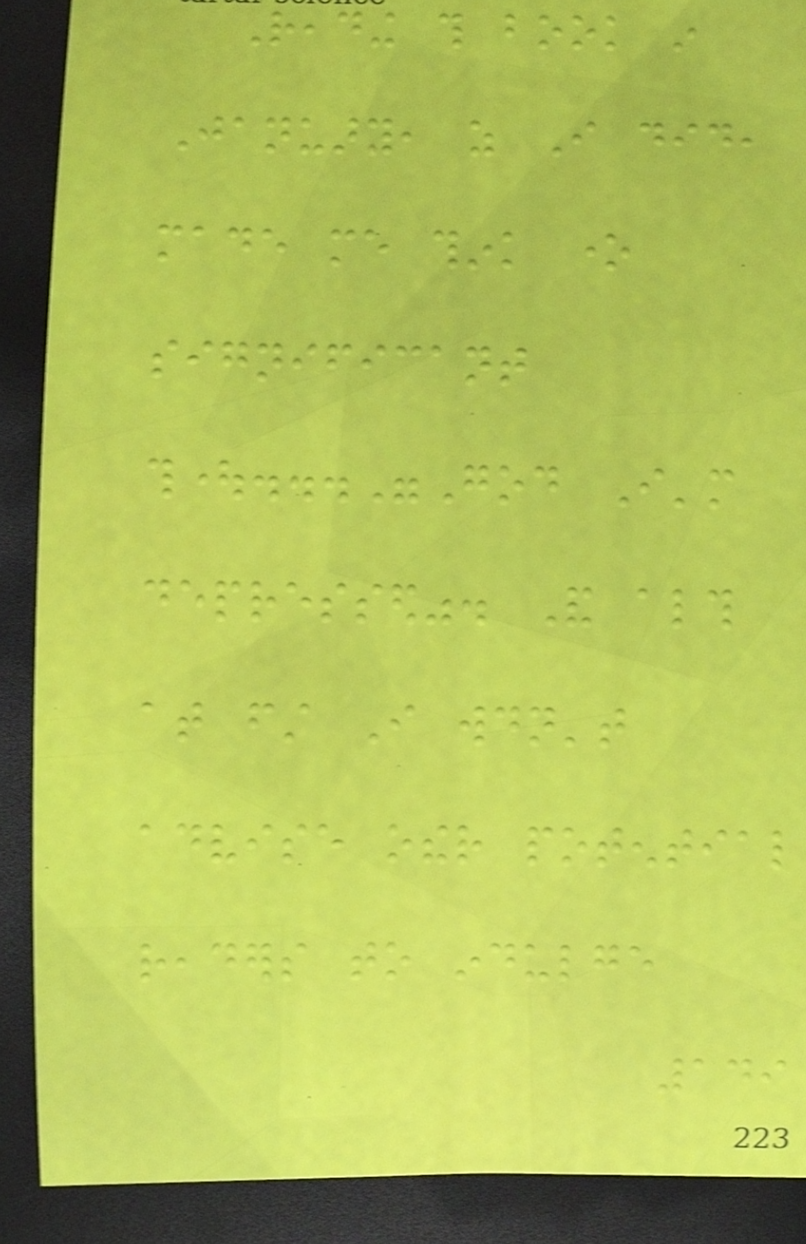Reading this book in
January, as I did,
made me think one
significant
thought..."God I'm
depressed". And although
at first I wouldn't
advise other potential
readers to indulge
149
